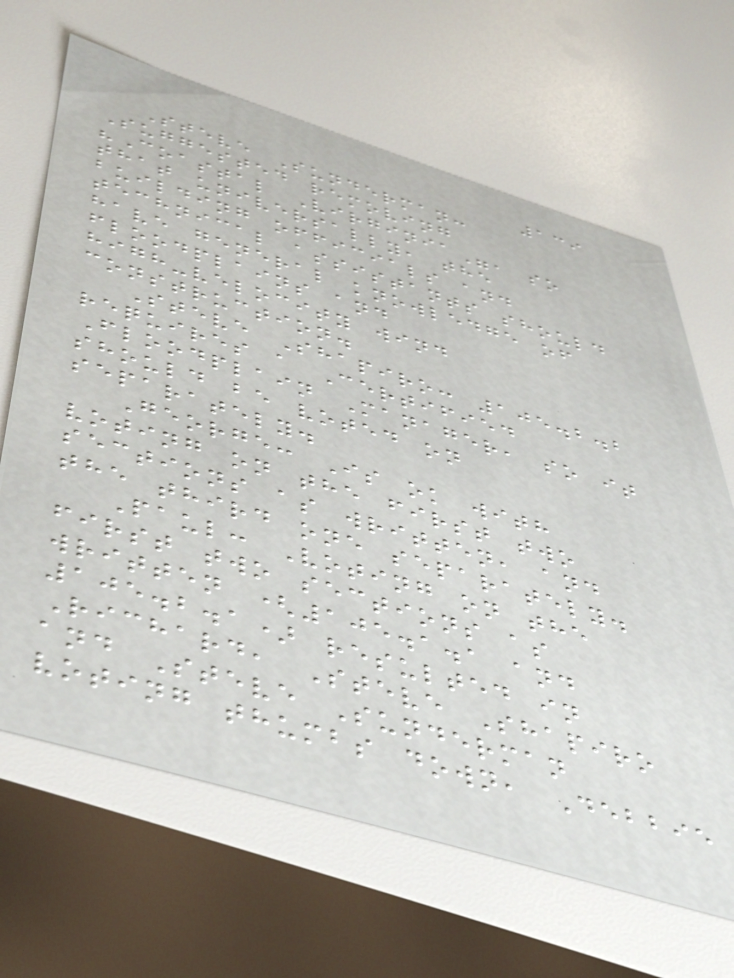139
Steve Sunderman:
Suggested removing
"Coastal Virginia", so
that universally, the
building officials and
technical assistants should
have general knowledge of
floodplains and
high-velocity wind
construction.
Steve Shapiro: 105.2.2
requires a Certified
Floodplain Manager, so it
should be voted on
separately.
George: Is ok with
voting on the first two
sections as written, and
the third one separately.
Paul: Voting on the
first two sections as
written (105.1.1 and
105.2.1) resulted in
Richard, Steve Shapiro
and Steve Sunderman
voting thumbs down, Debbie
